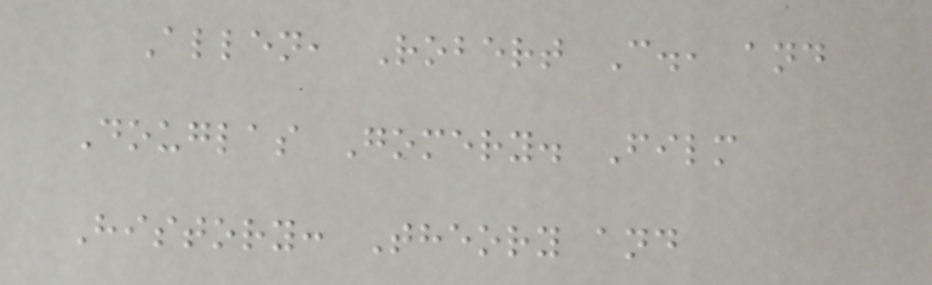Allen, Robert C., and
Douglas Gomery. Film
History: Theory and
